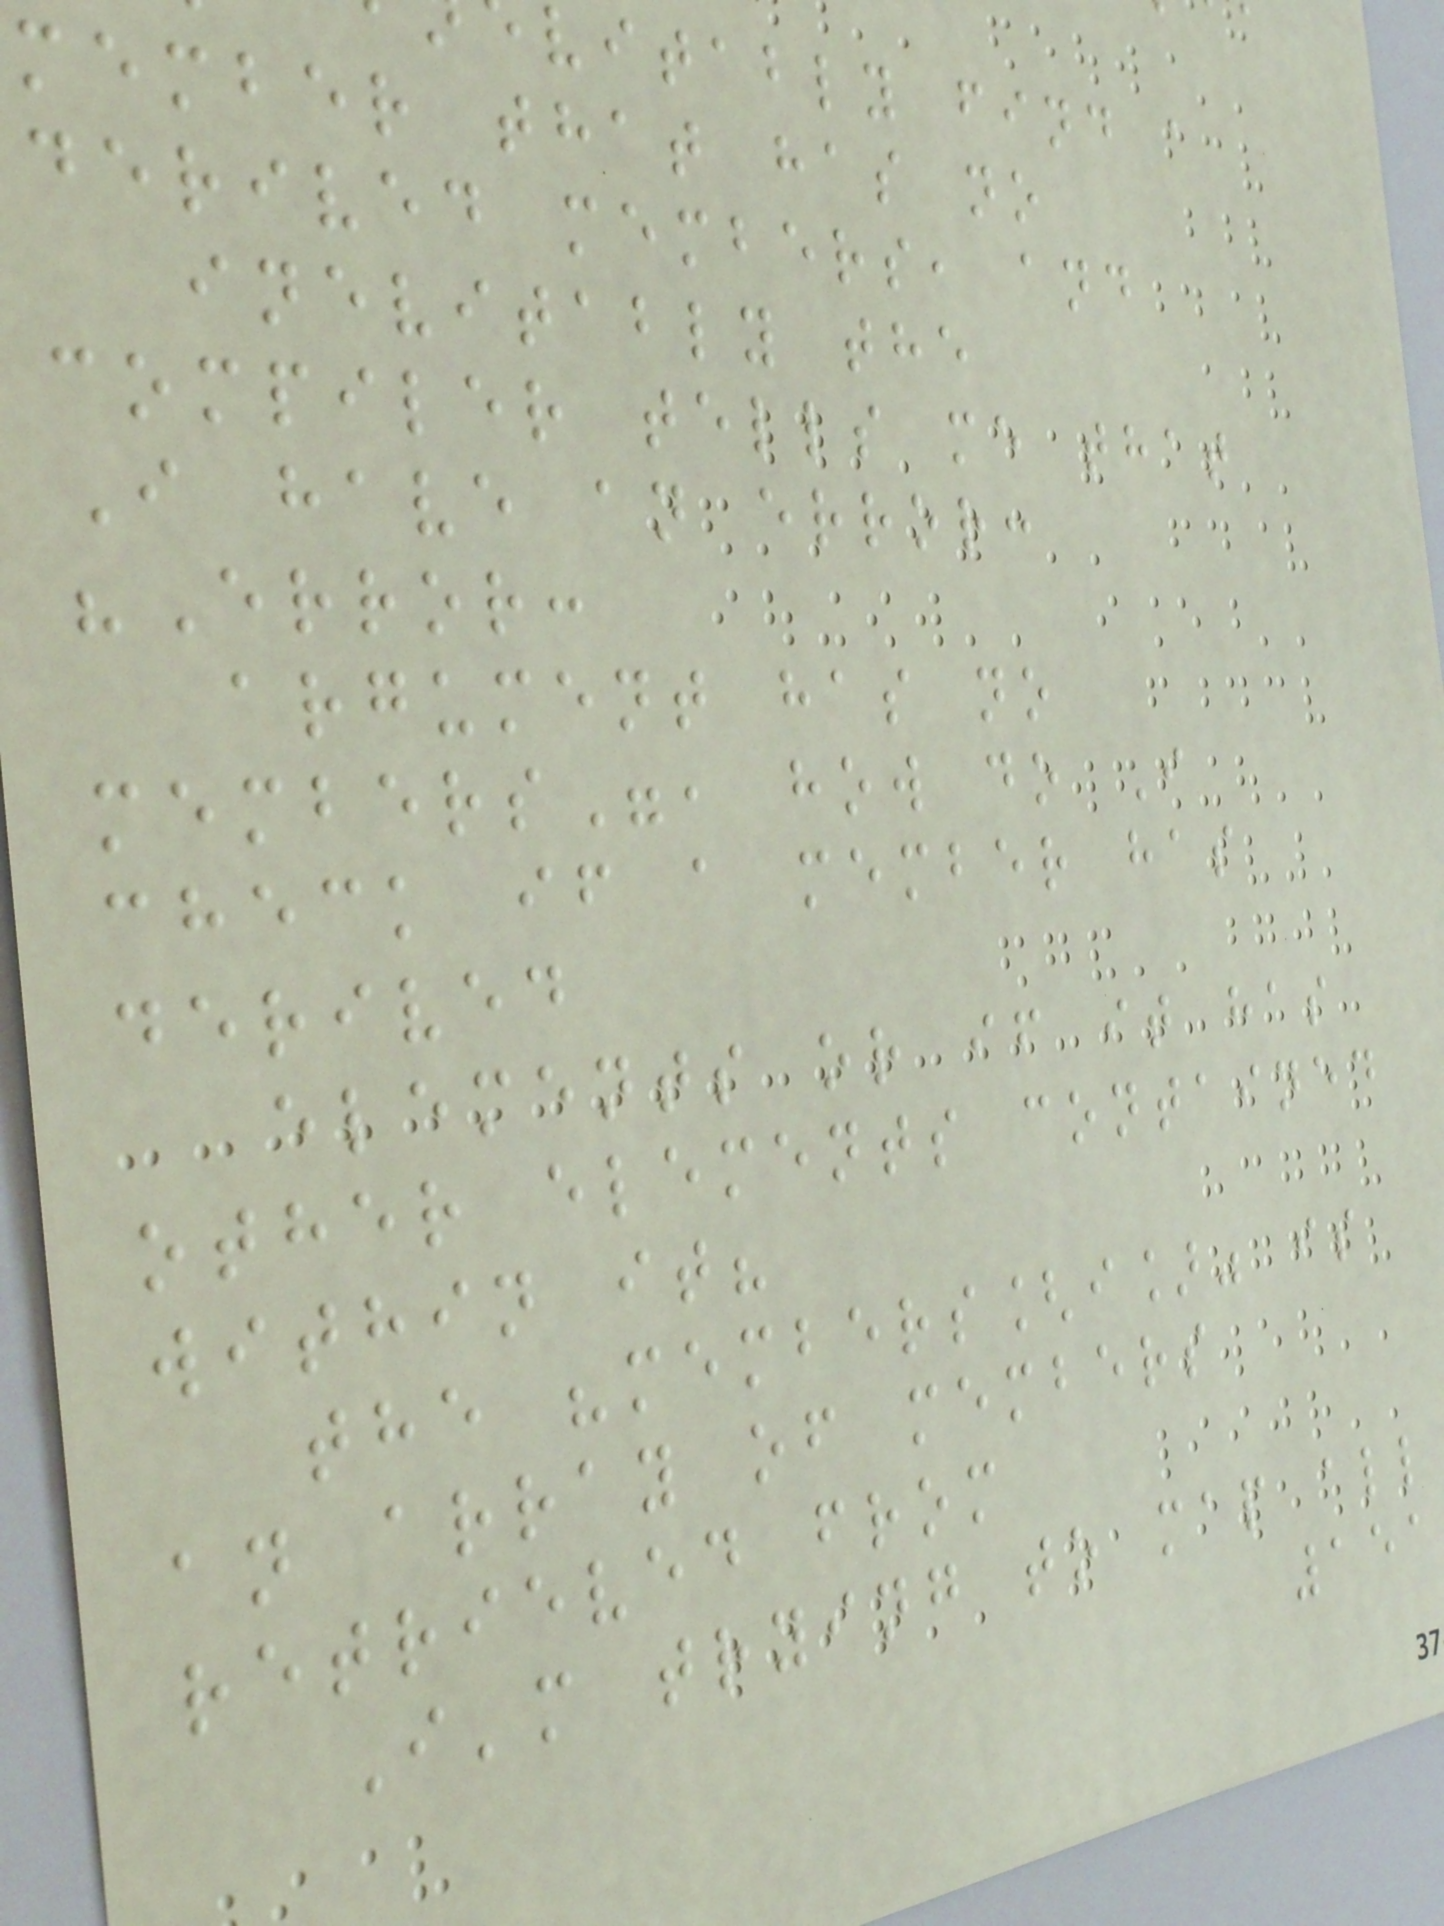vitably find a
member that has no
derived members, and
inevitably the
compiler tells me that
I have an error:
"Error:
argument has no
members", how do I
check if a member has
derived
elements or if it has
other elements contained
within it?
the "members[i]" is
an array of members
retrieved from
I'm trying to map all
151
